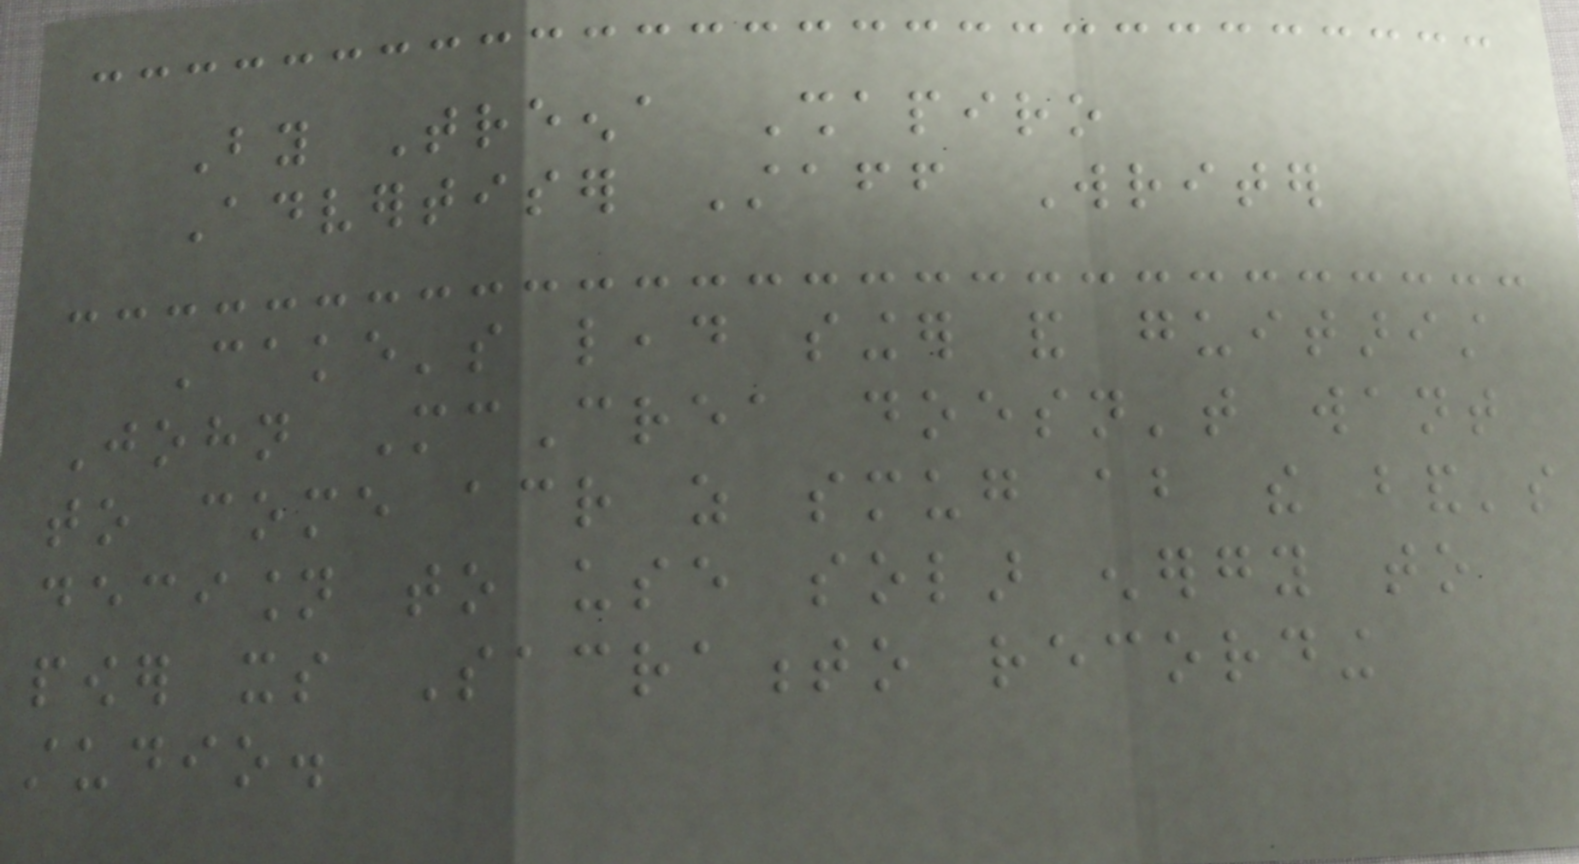By Treena Shapiro
Advertiser Staff Writer
Cake's lead singer and guitarist
John McCrea doesn't want
to come across as smug about the band's
decision to use solar energy to
power its Sacramento recording
studio.
